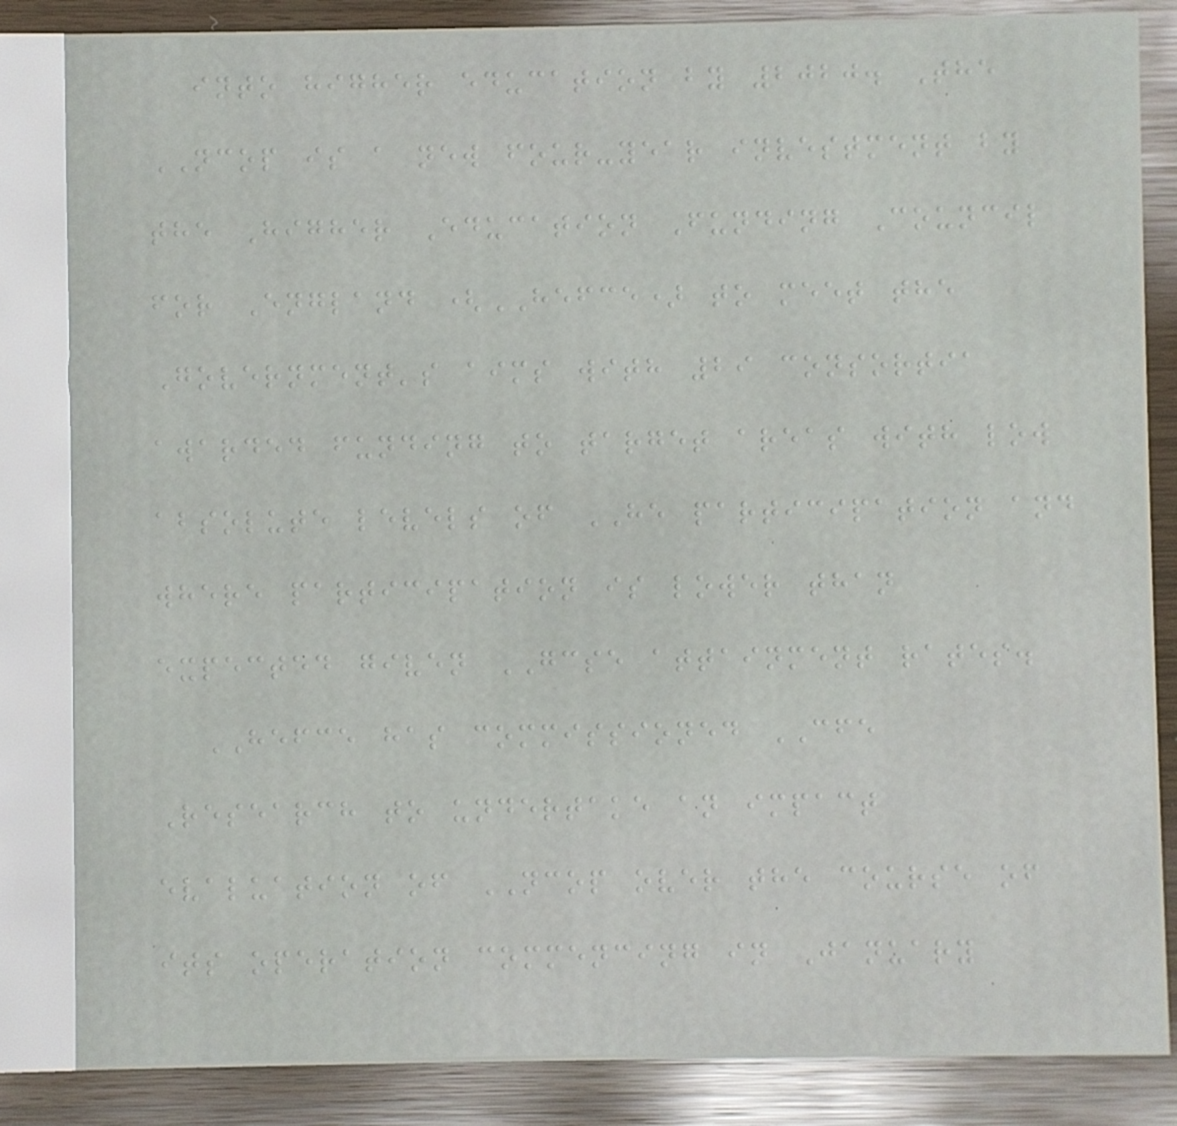into higher education by 2020. The
NCOP is a new four-year investment by
the Higher Education Funding Council
for England (HEFCE) to meet the
Government's aims with 29 consortia
awarded funding to target areas with low
absolute levels of HE participation and
where participation is lower than
expected given GCSE attainment rates.
HEFCE has commissioned CFE
Research to undertake an impact
evaluation of NCOP over the course of
its operation commencing in January
